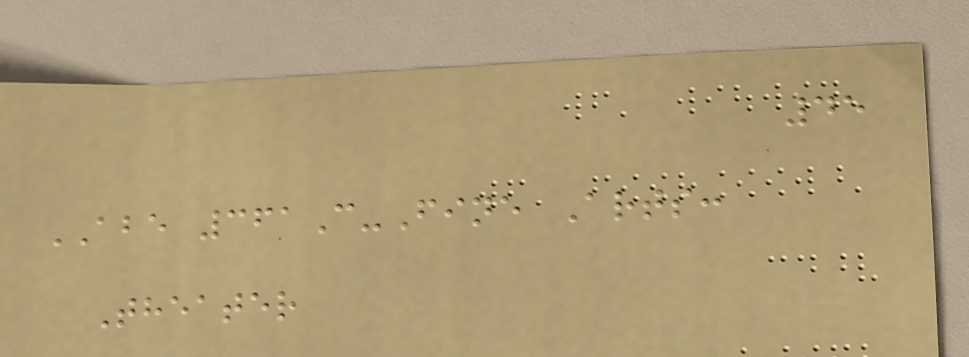45
ABE 361C-Fine Arts:
Theater
